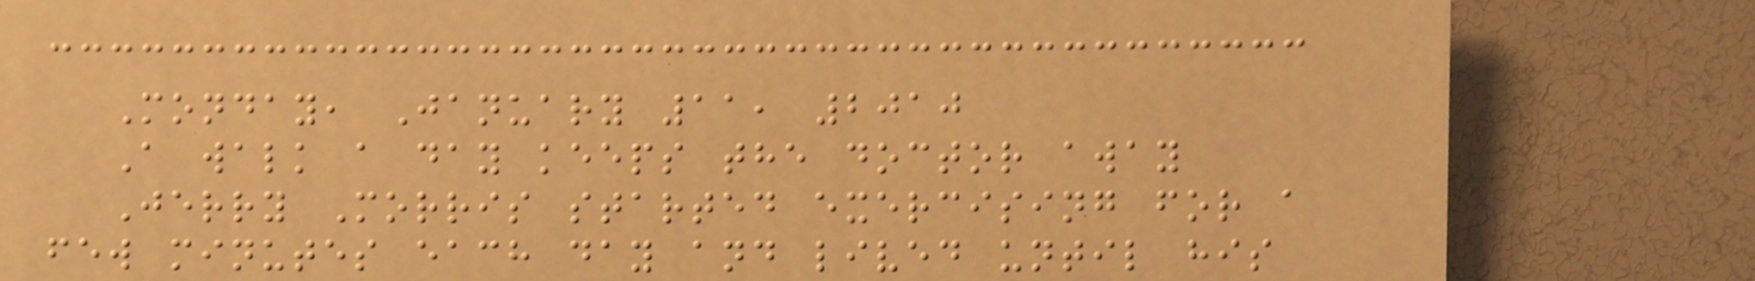Monday, January 11, 2010
A walk a day keeps the doctor away
Jerry Morris started exercising for a
few minutes each day and lived until his
